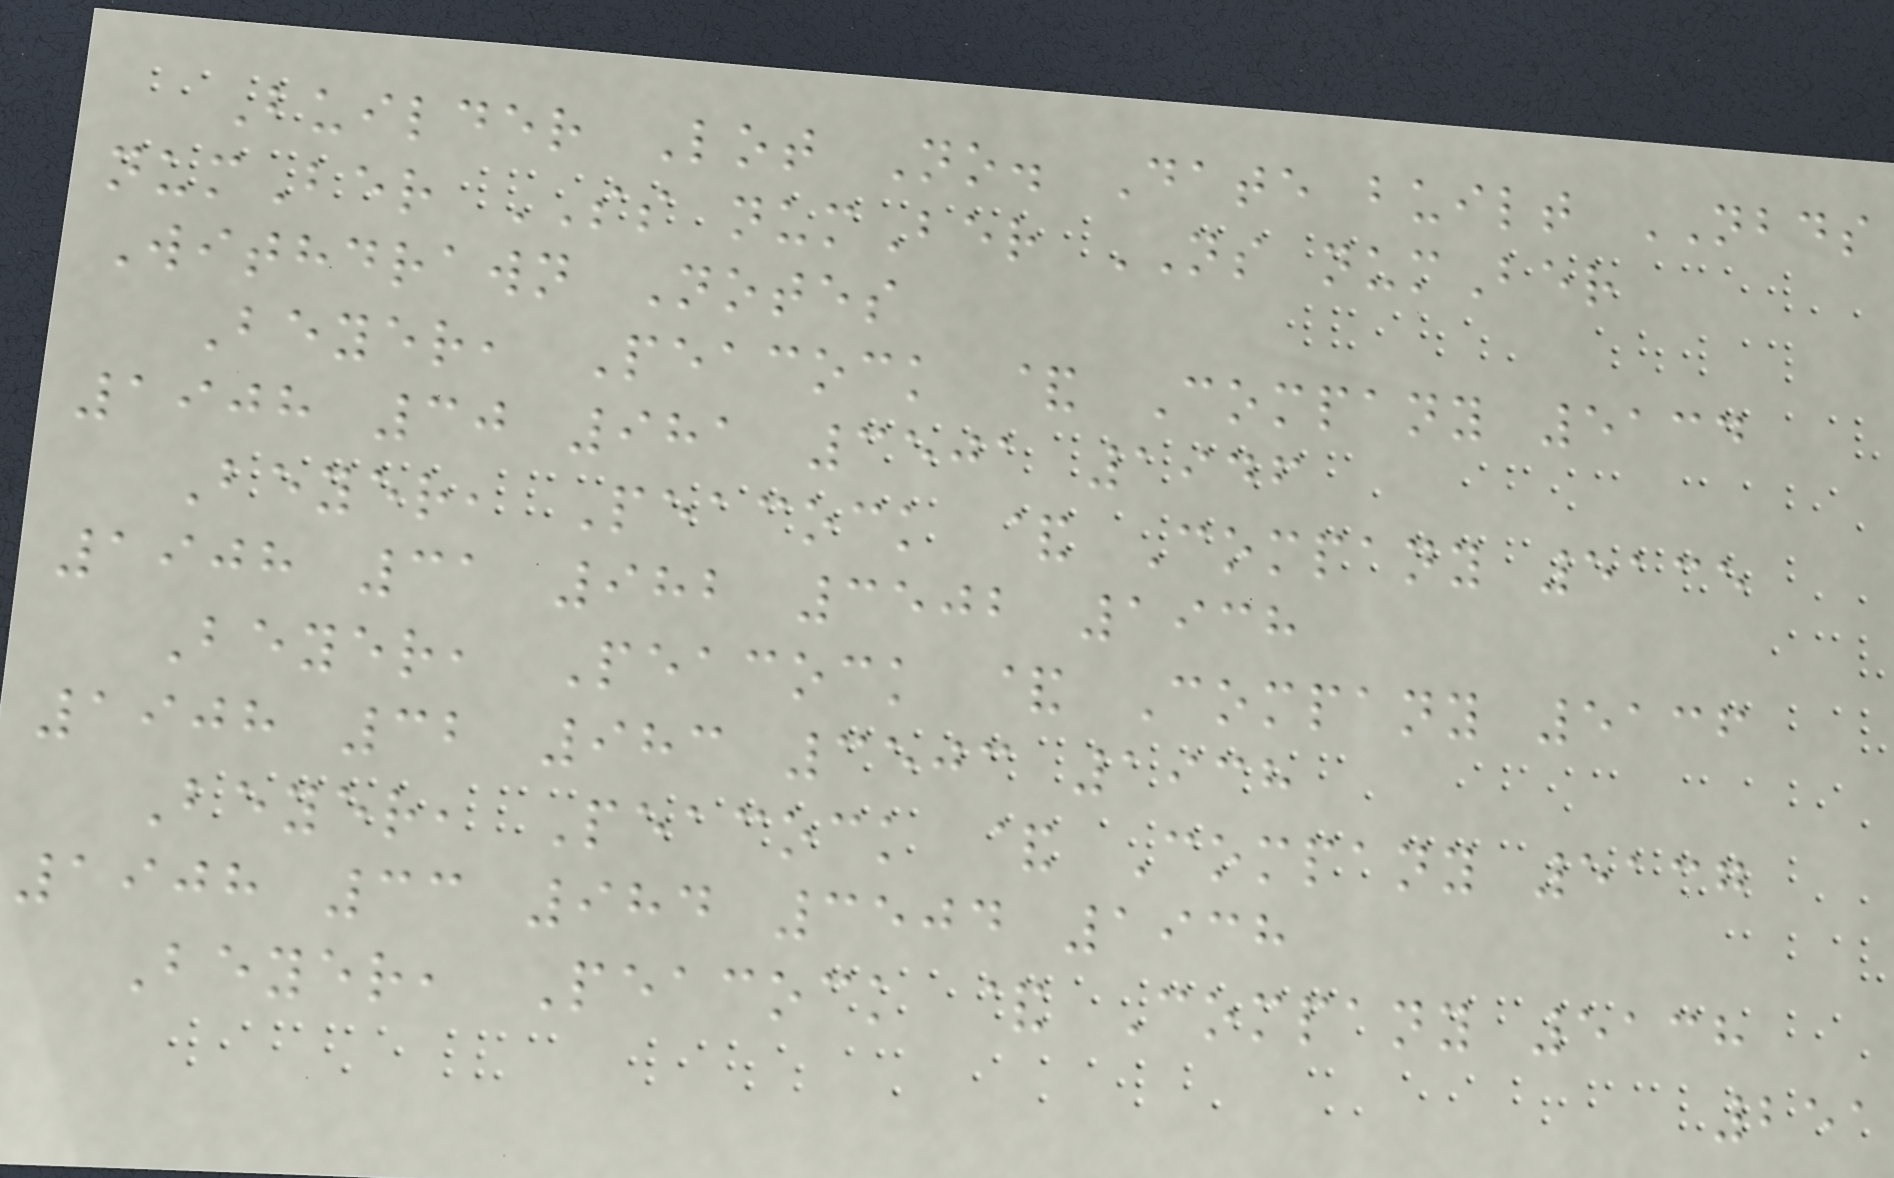Builder Lot No. Date built NBDS
numBer SS numBer NS numBer
Withdrawn Notes
Beyer, Peacock & Company 5134
1908 30 981 3501 1946
Beyer, Peacock & Company 5135
1908 31 982 3502 1938
Beyer, Peacock & Company 5136
1908 32 983 3503 1938
Beyer, Peacock & Company 5137
1908 33 984 3504 1938
Beyer, Peacock & Company 5138
251
